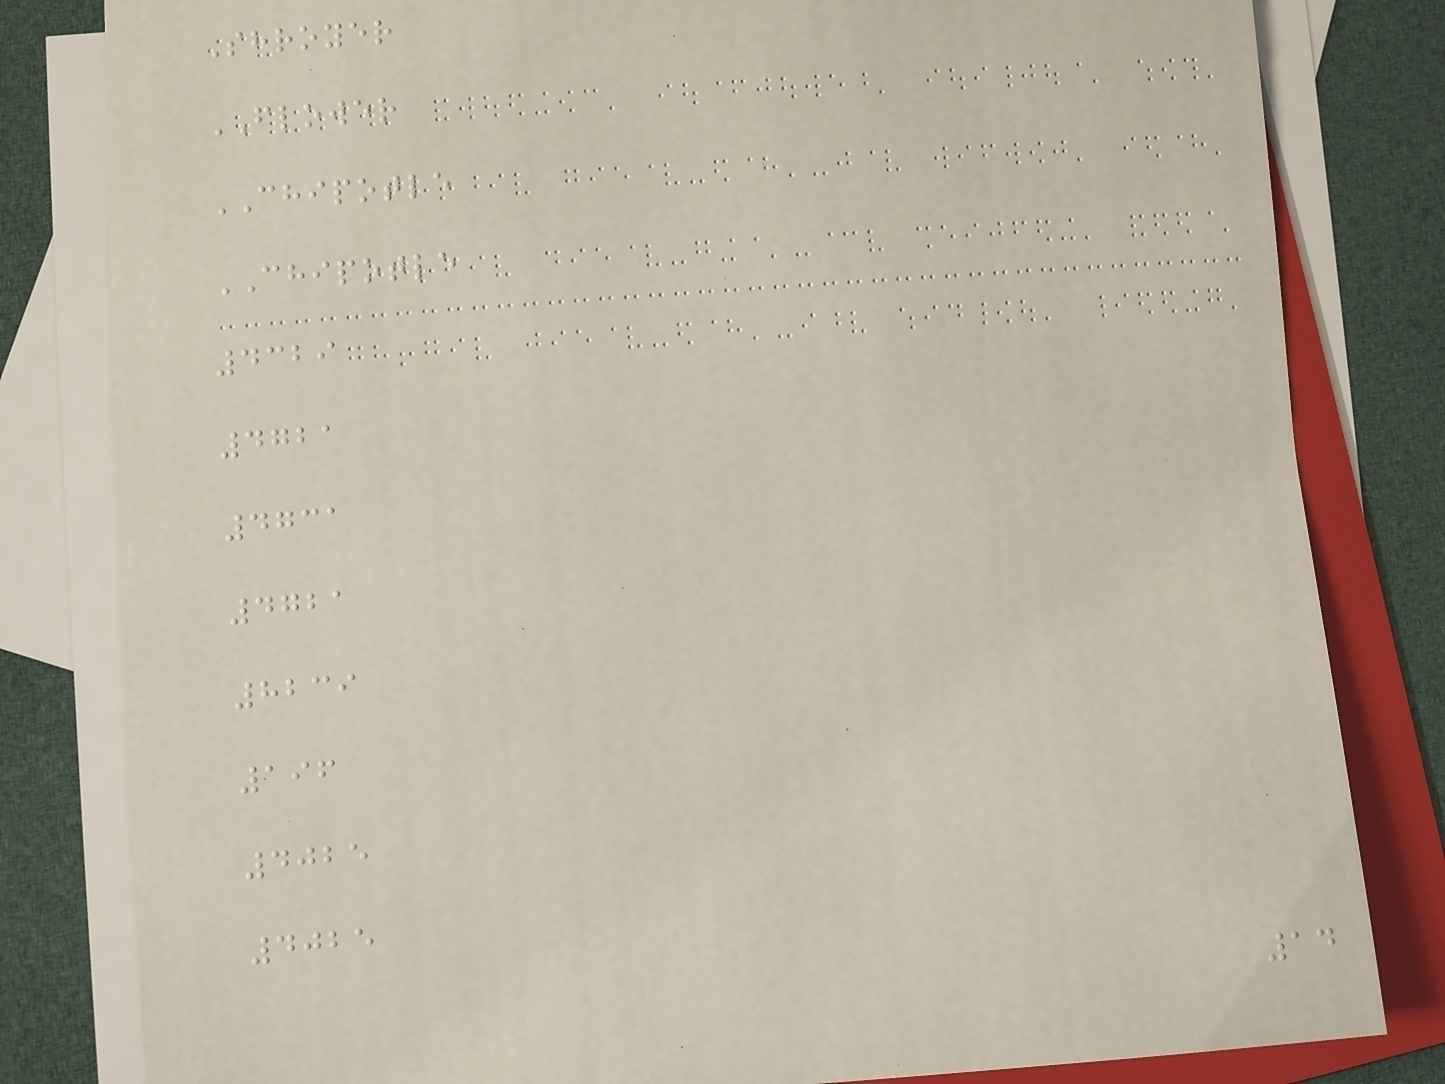Shroyer
FLOWER
CHIPOTLE
CHIPOTLE
4329
4721
4731
4721
8239
196
4025
4025
14
